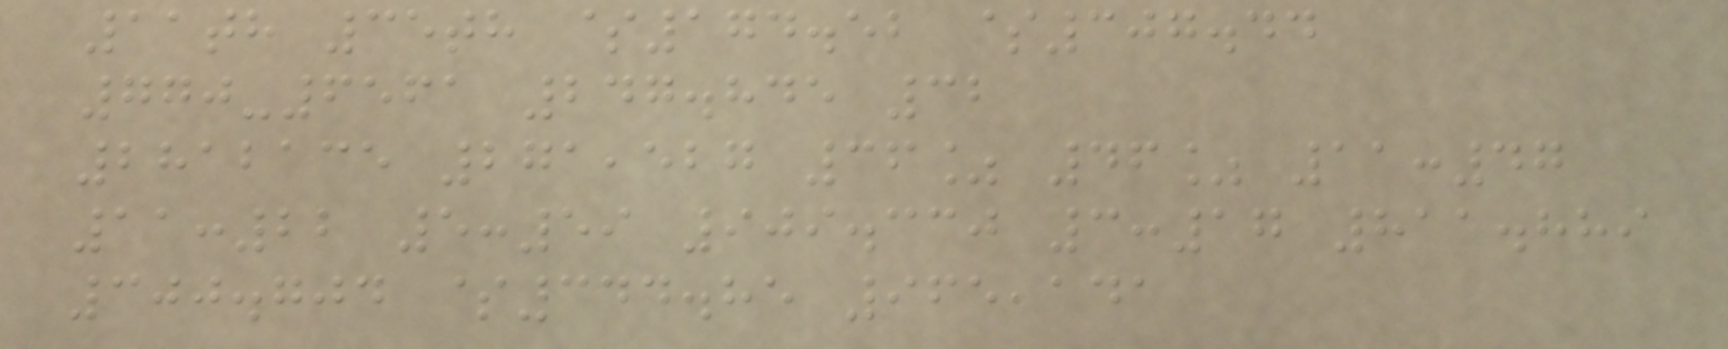11th 35th $174.52 $307.44
770-6561 247.845 32
2812135 271,527 36% 46% 11:47
11:22 5:59 909.330 3:17 811.889
300.704 $344.85 965,141
